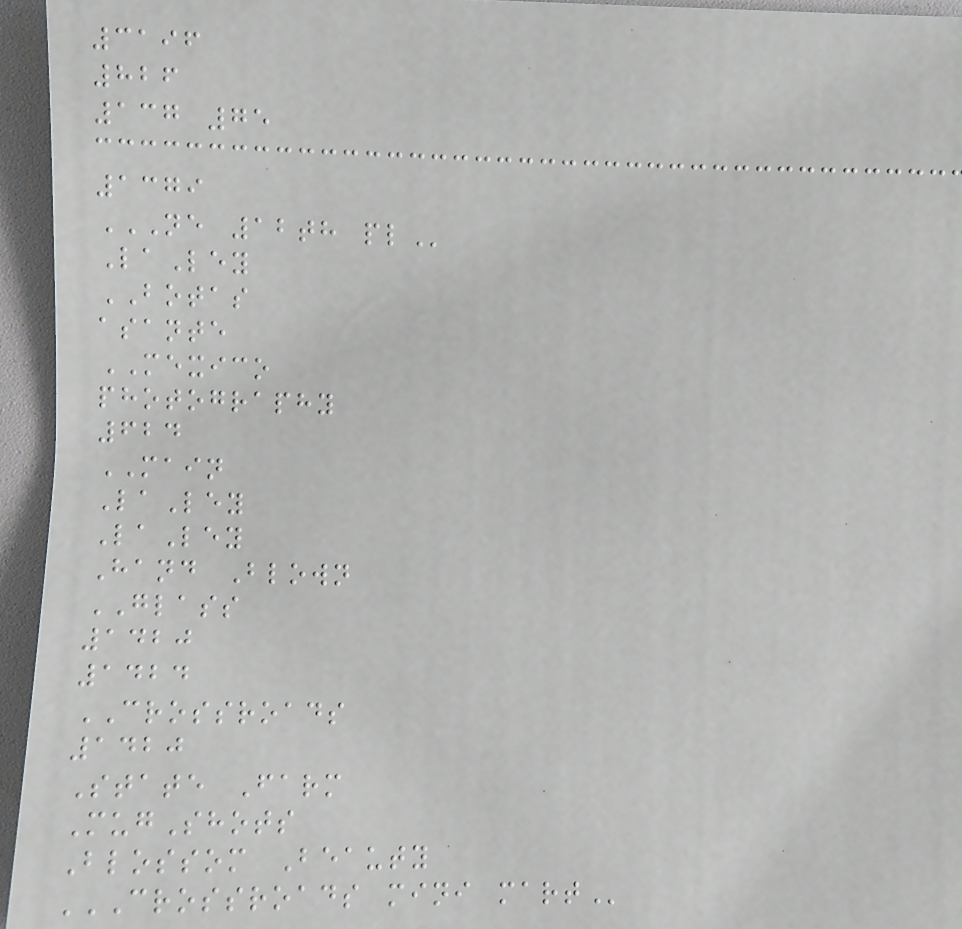3196
826
137 75
1379
NE 12TH PL
LaLey
BOTAS
asante
MEXICO
photography
624
MAIN
LaLey
LaLey
Hand Blown
GLASS
1420
1424
CROSSROADS
1420
State Farm
MugShots
Blossom Beauty
CROSSROADS MINI MART
